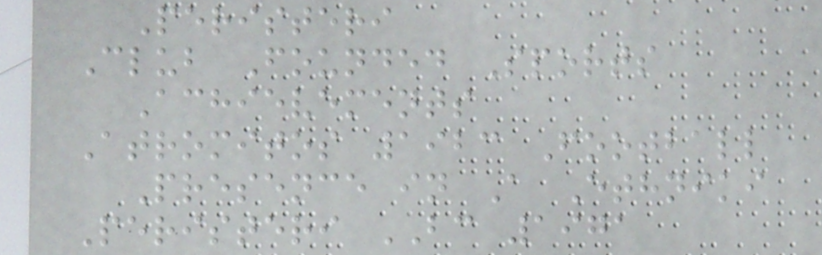Peristeri
Club Founded Sports
Achievements
Atromitos 1923 Football
Presence in A Ethniki
Peristeri BC 1971
